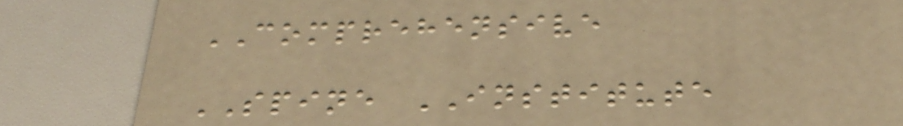COMPREHENSIVE
SPINE INSTITUTE
